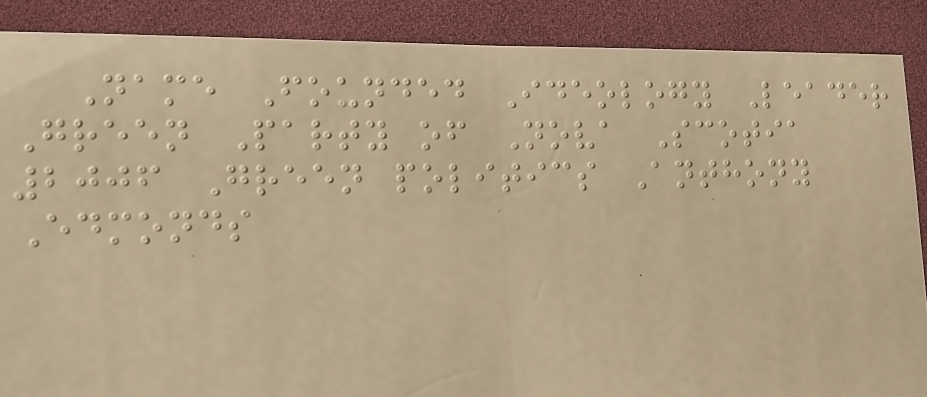Name Founded Ideology Leader
Green Party of Nova Scotia
2006 Green politics Anthony
Edmonds
